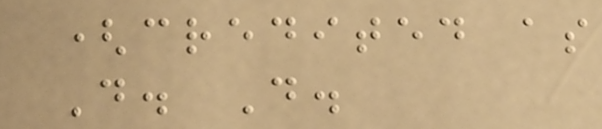(credited as
D. D.
